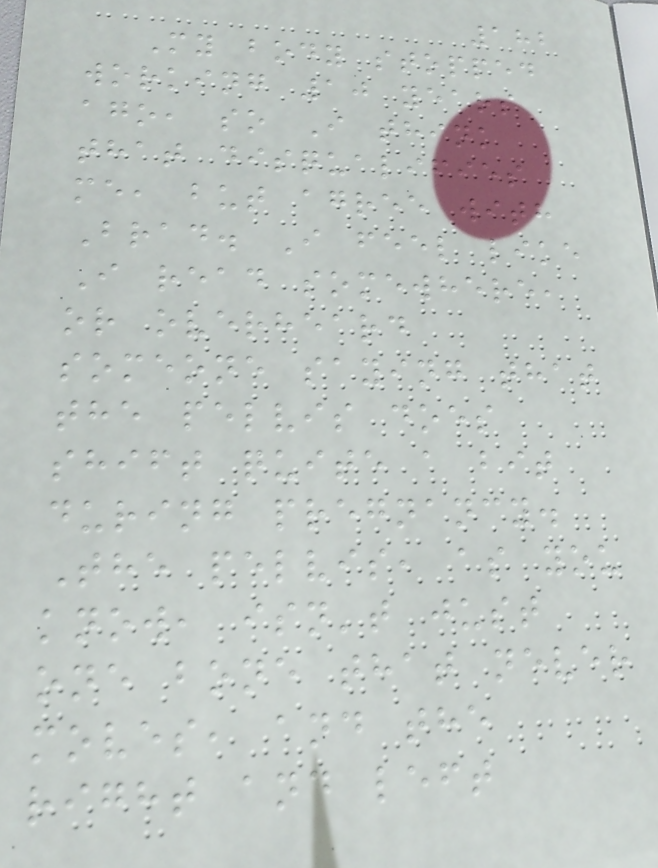182
My body stopped
working 10 years
ago, so I think
that disqualifies
me, but agree with
Brad. I feel like
I read somewhere,
or overheard
someone saying that
the pelvis does
shift quite a bit
during pregnancy.
The pelvis, as you
know, isn't just
one bone that never
moves, and the
right and left
